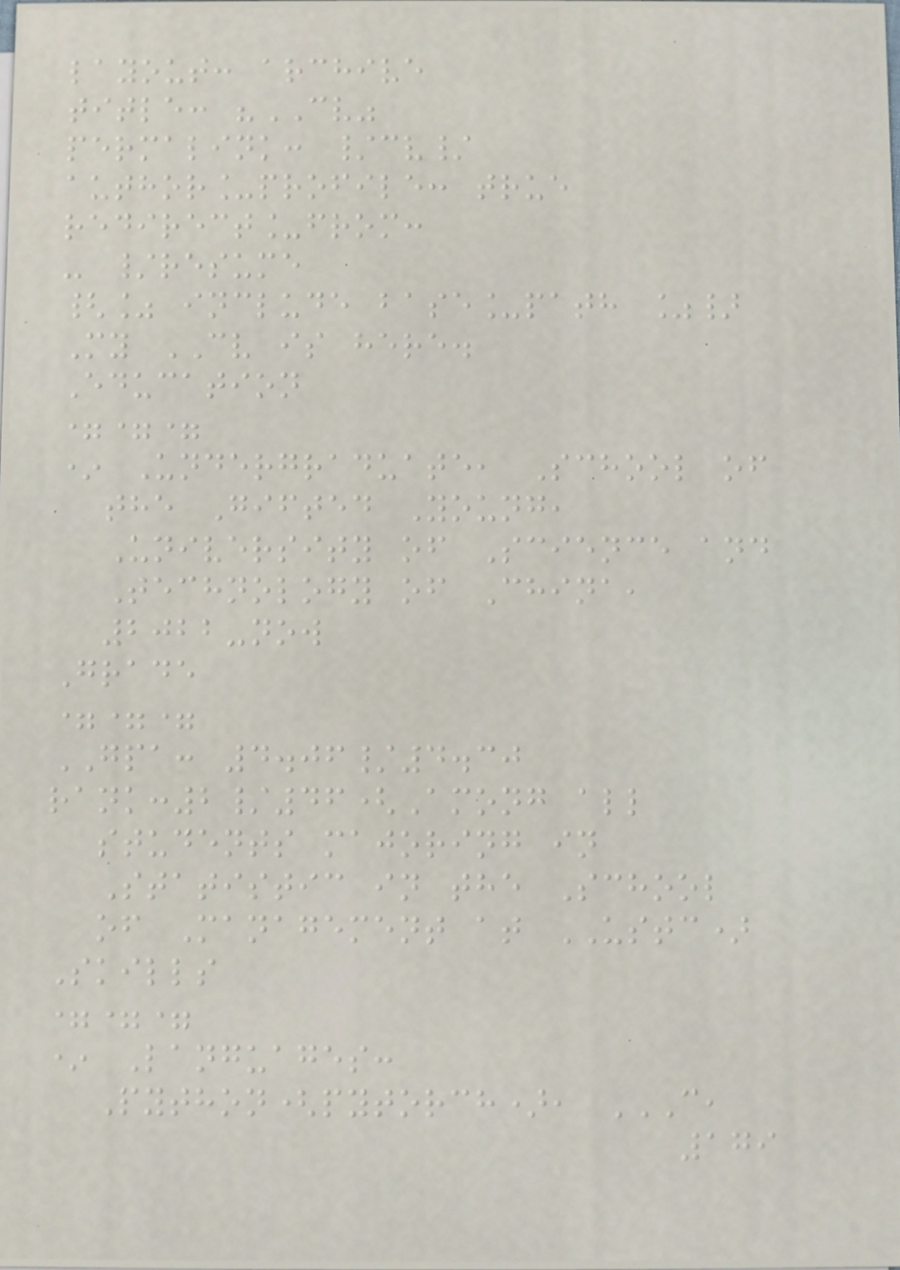layout: archive
title: "CV"
permalink: /cv/
author_profile: true
redirect_from:
- /resume
{% include base_path %}
My CV is here.
Education
===
* Undergraduate, School of
the Gifted Young,
University of Science and
Technology of China,
2022-now
Grade
===
GPA: 4.06/4.30
rank:2/46(Among all
students majoring in
Statistic in the School
of Management at USTC)
Skills
===
* Languages:
Python(pytorch), C,
179
